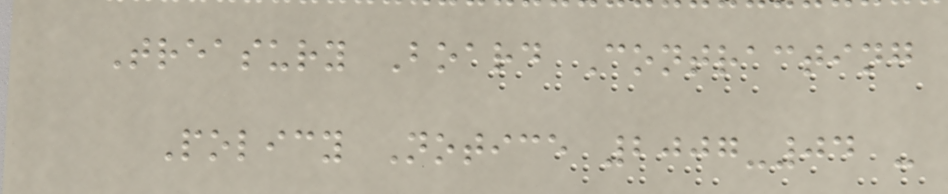Treasury Board Contracting
Policy Notice 2007-04 -
